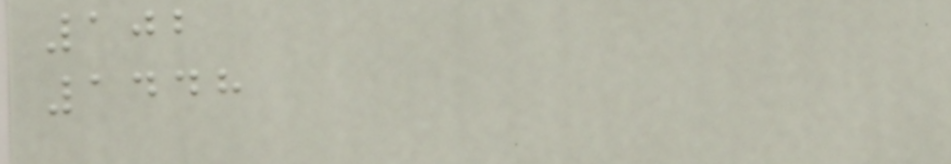102
1448
